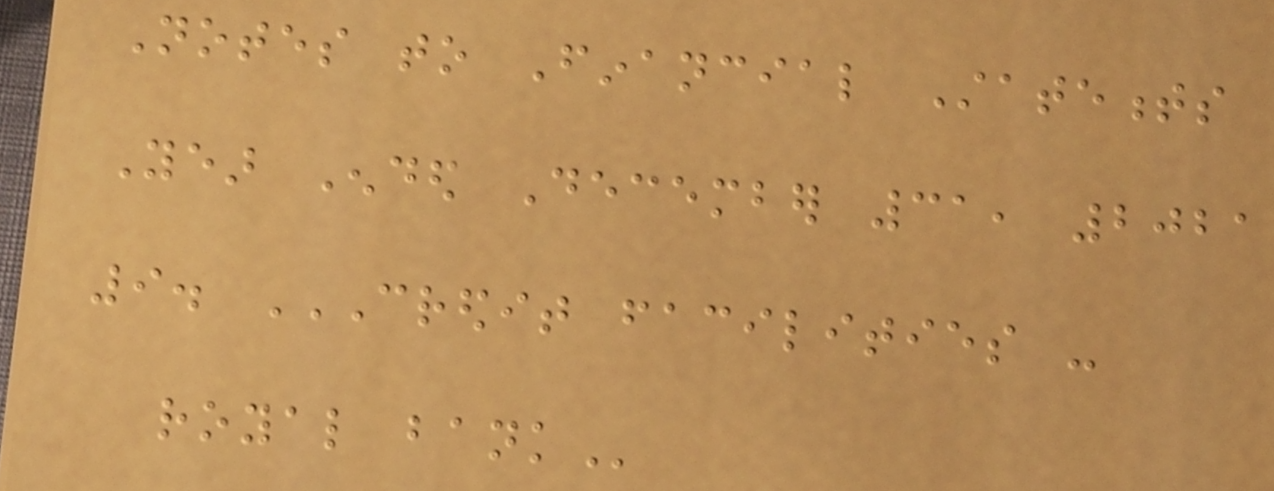Notes to Financial Statements
Year Ended December 31, 2021
9. CREDIT FACILITIES -
ROYAL BANK
